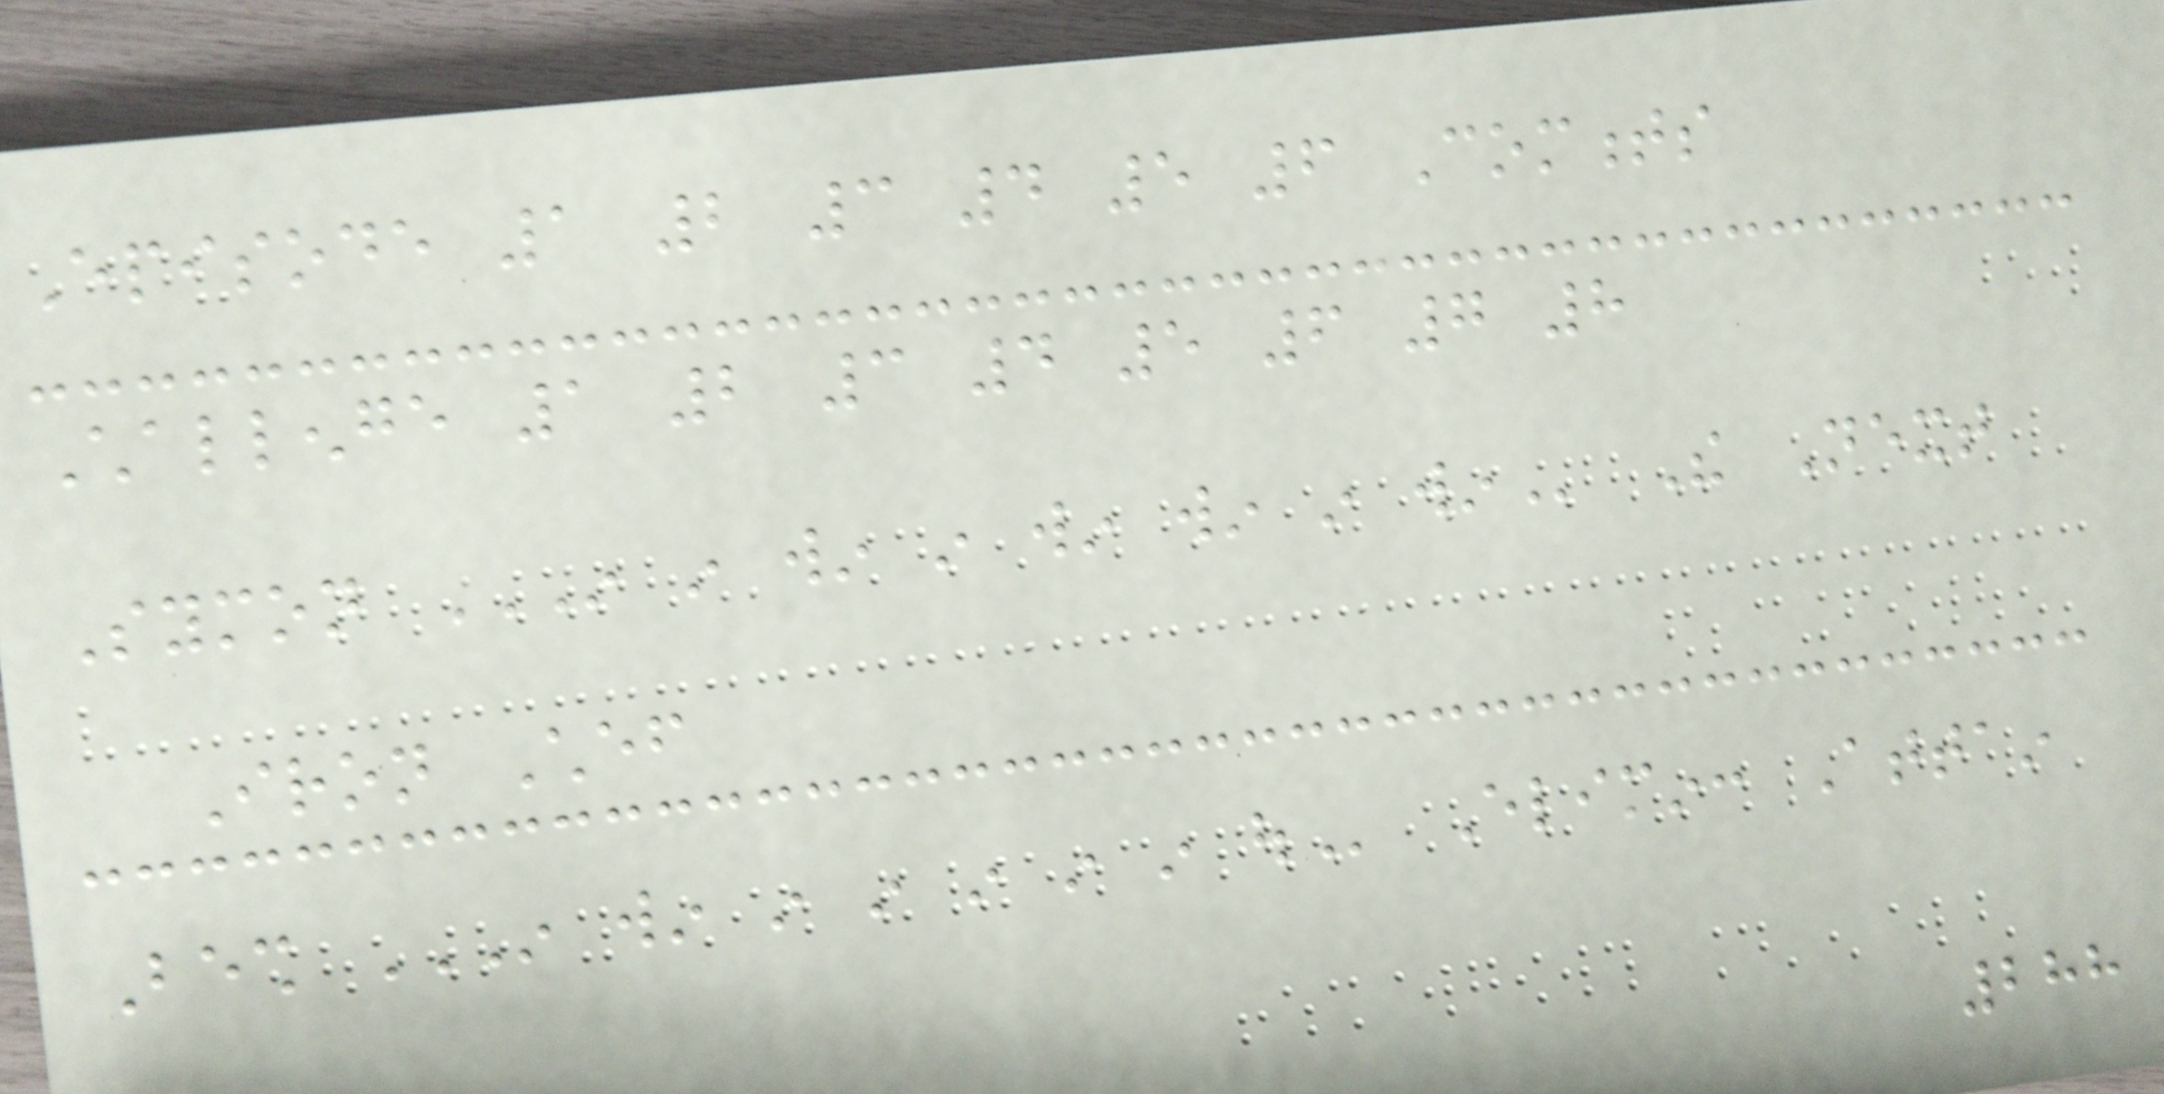Episode 1 2 3 4 5 6 Comments
Challenge 1 2 3 4 5 6 7 8
Symon IN IN WIN IN WIN WIN IN WIN The Next
Iron Chef
Besh IN WIN IN IN IN IN IN OUT Elimin: Attain
288
